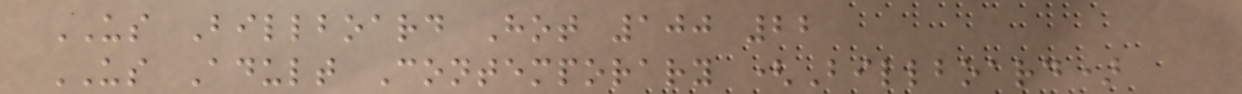US Billboard Hot 100 22
US Adult Contemporary (Billboard)
